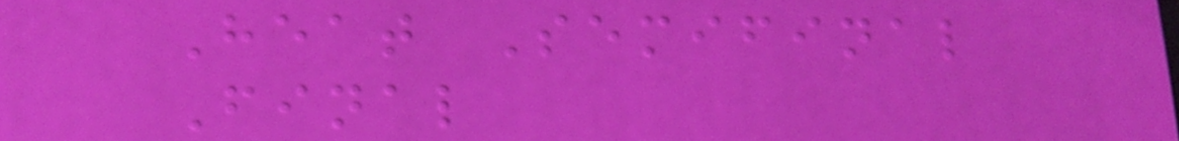Heat Semifinal
Final
